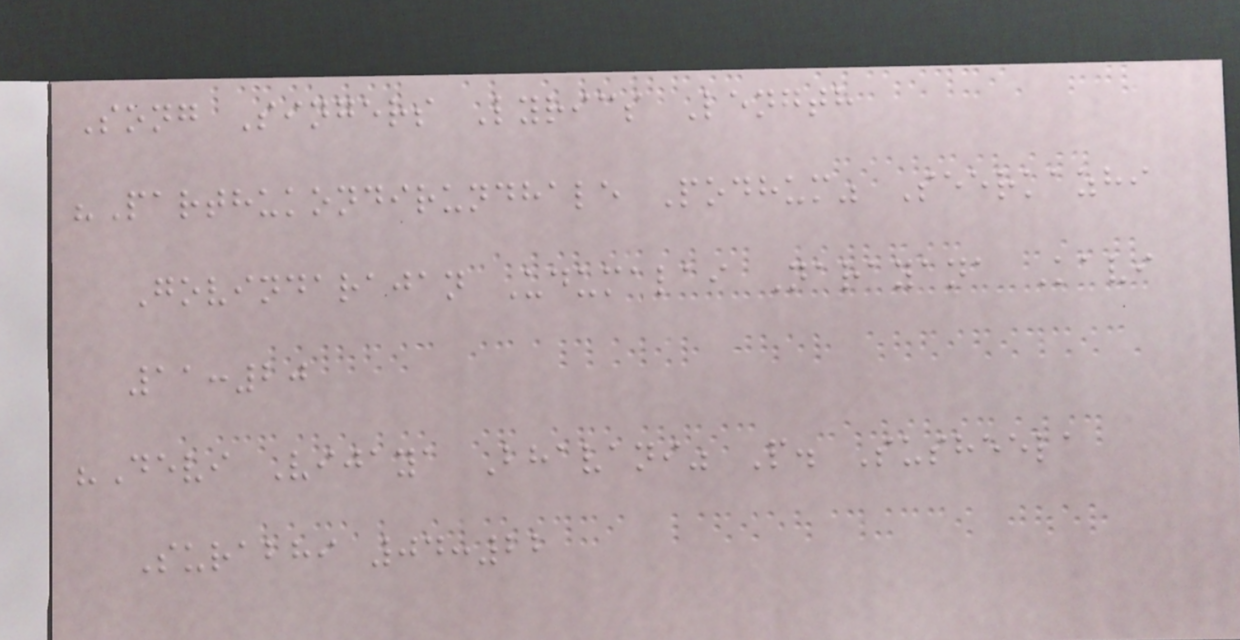Song Singers Lyrics Length
"Parthukondirundhale Podhum" Seerkazhi
Govindarajan Udumalai Narayana Kavi
11:20
"Devi Vijaya Bhavani" P. Susheela
Surabhi 04:22
